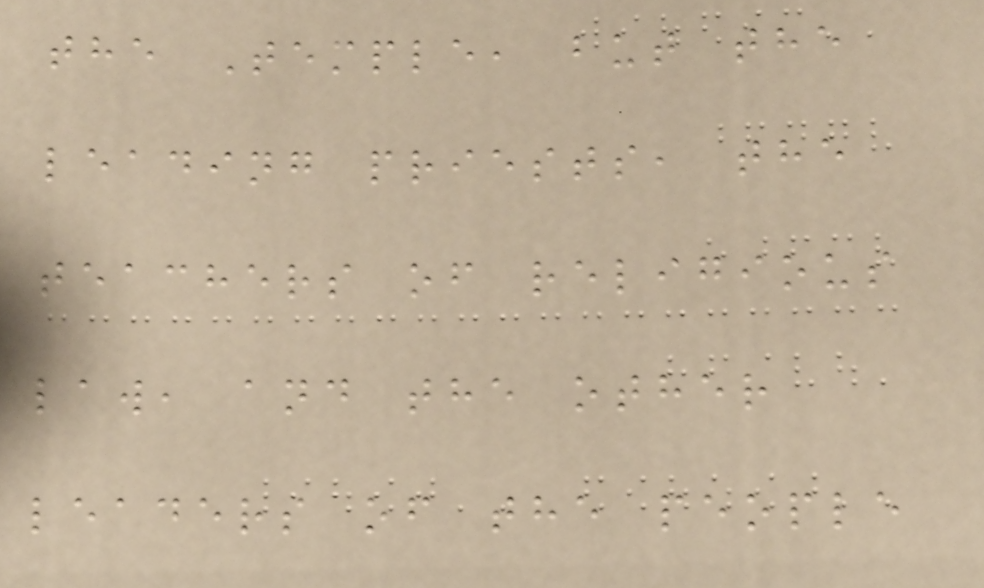the Temple, but the
leading priests, the
teachers of religious
law, and the other
leaders of the people
